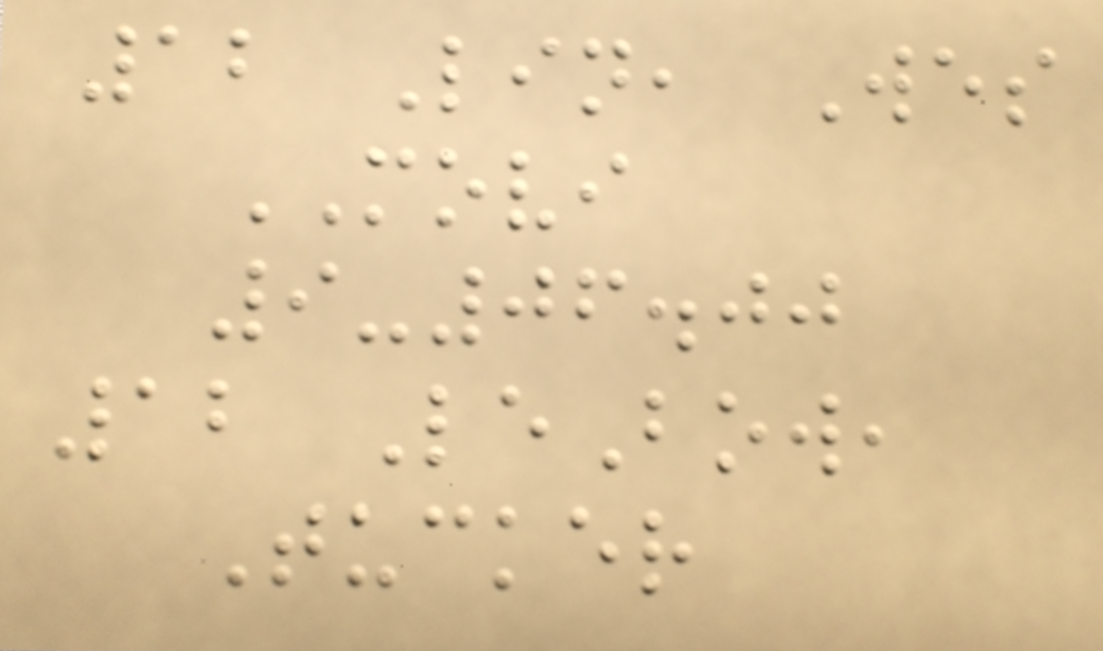12 Lin, Wes
MOVI
9-06.00
12 LeBow,
Tucker
